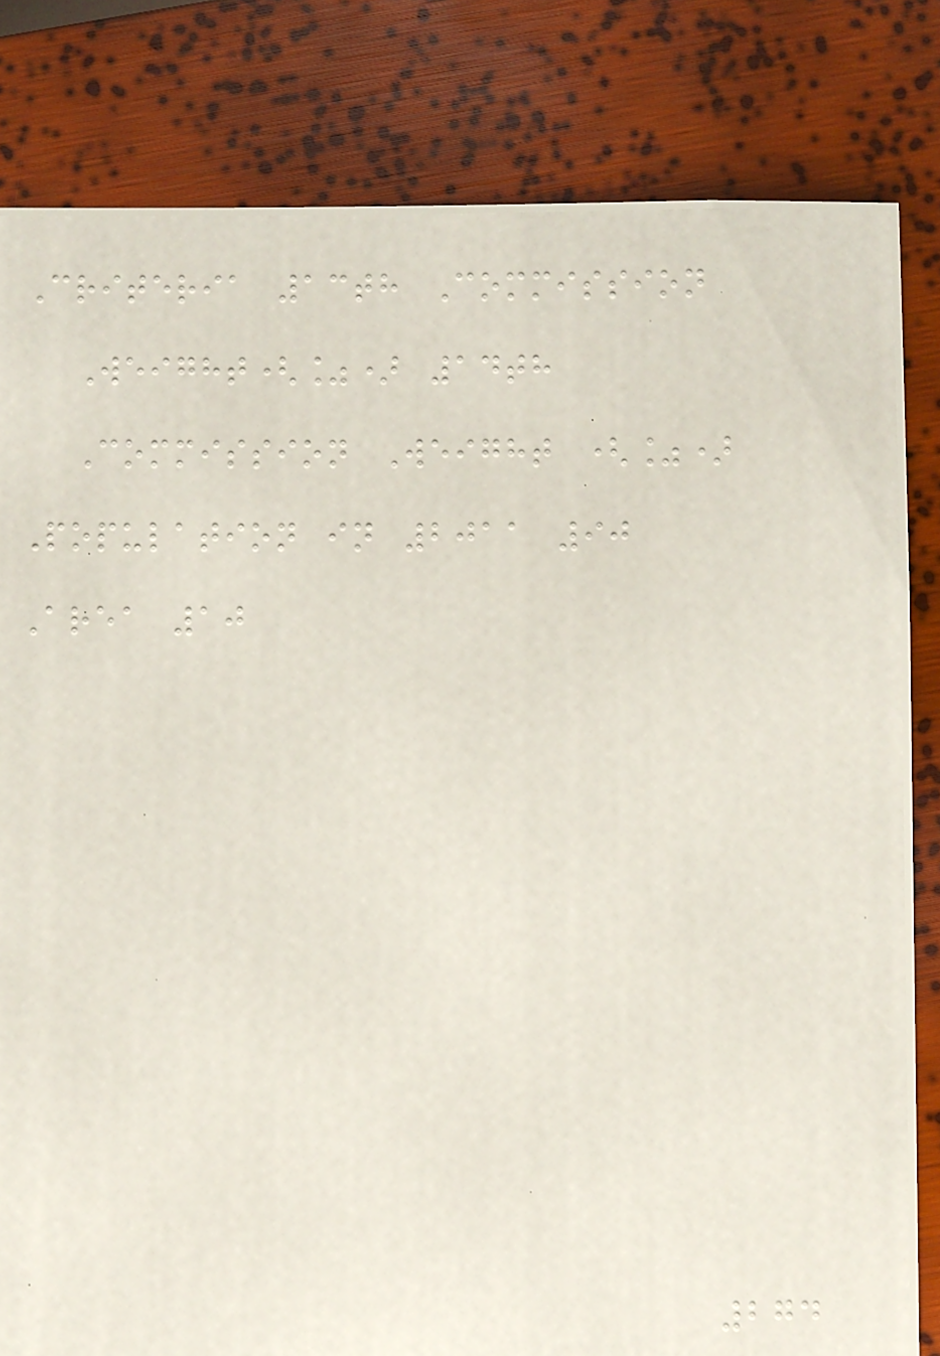Criteria 13th Commission
Weight(%) 14th
Commission Weight (%)
Population in 2011 90
Area 10
274
